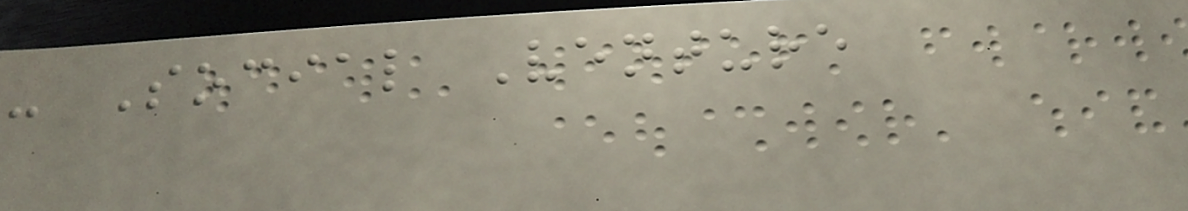- Social Venture
